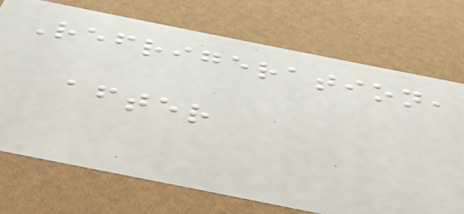Refrigeration,
after
